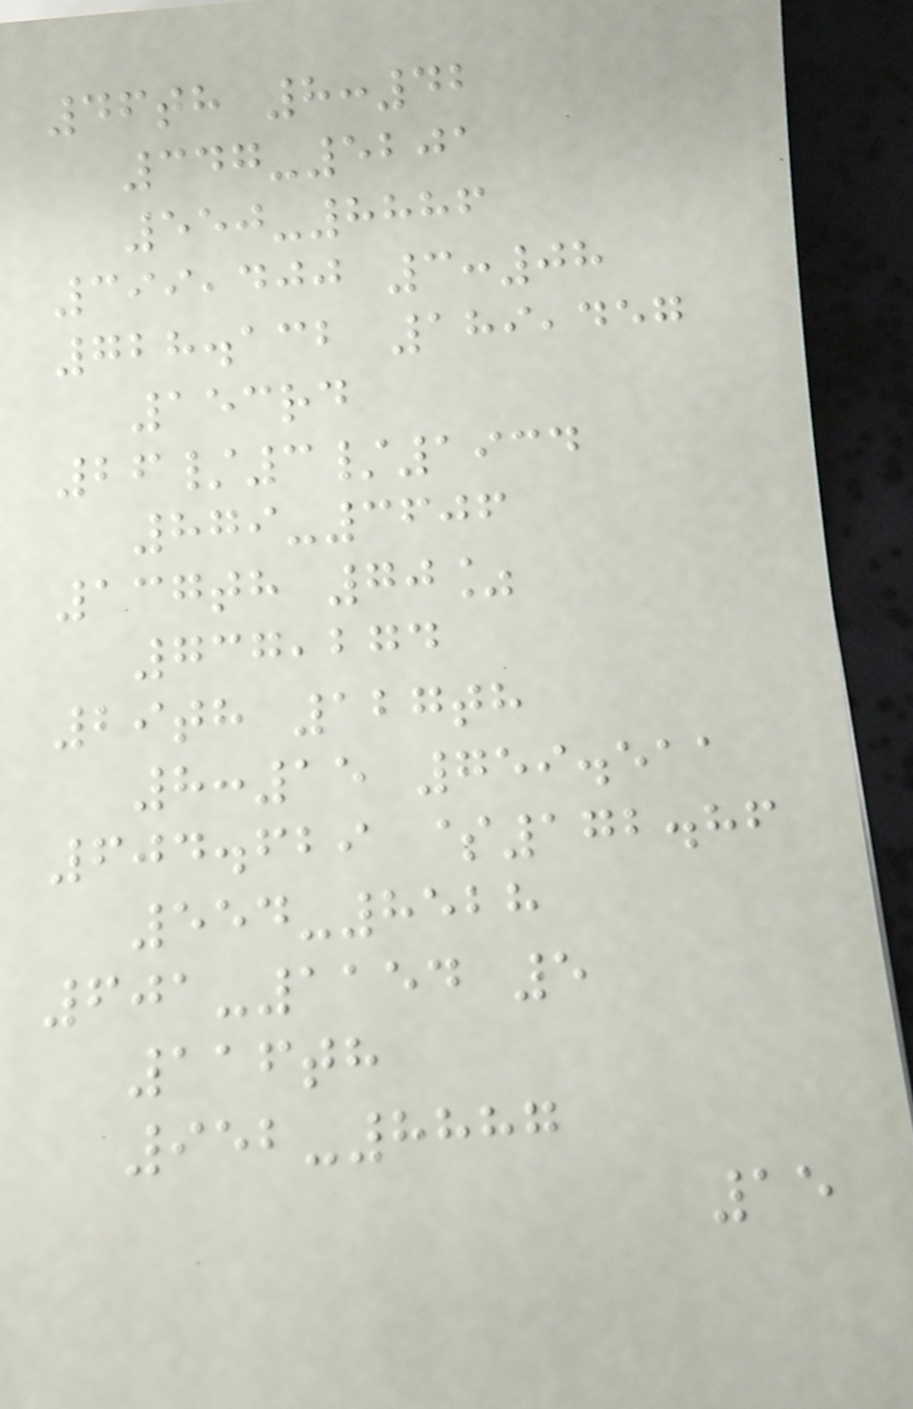46th 8:42
347-5201
550-8886
399,400 3:08
728.132 189,457
153rd
26/3/1934
879-3606
137th 70%
737,274
29th 127th
8:15 759.511
604.629 $172.86
554-8528
601-1154 5
116th
952-8887
15
